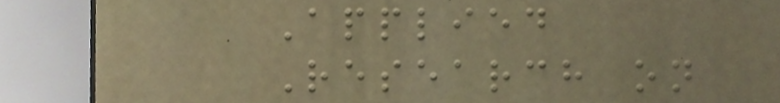Applied
Research on
